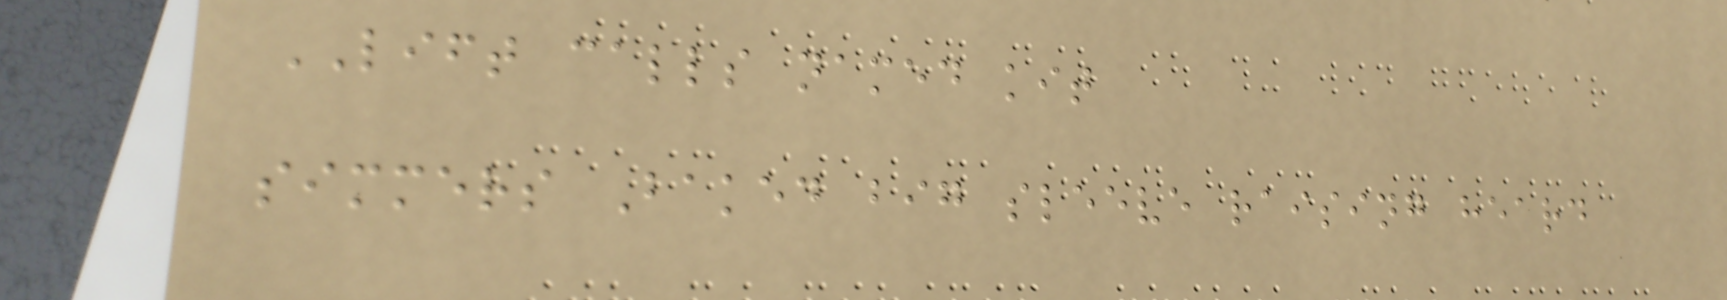LIFT calls named kit
simmers Baked big sleeve raising heard
